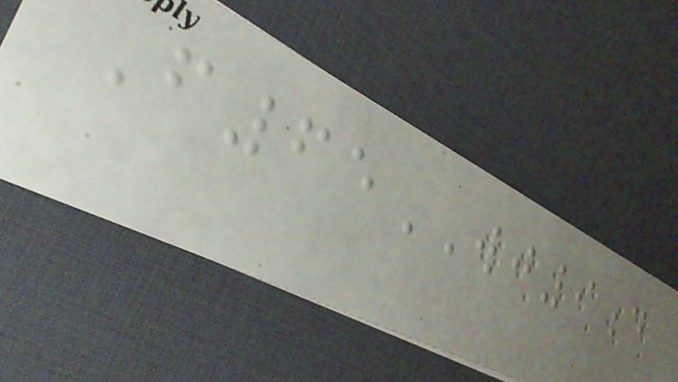F65WJ9d
